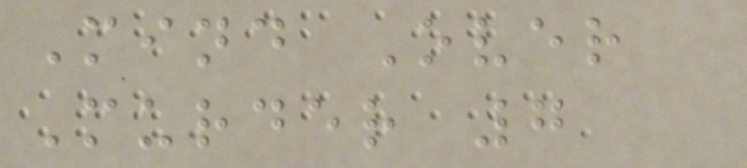Mind Over
Murder 7
